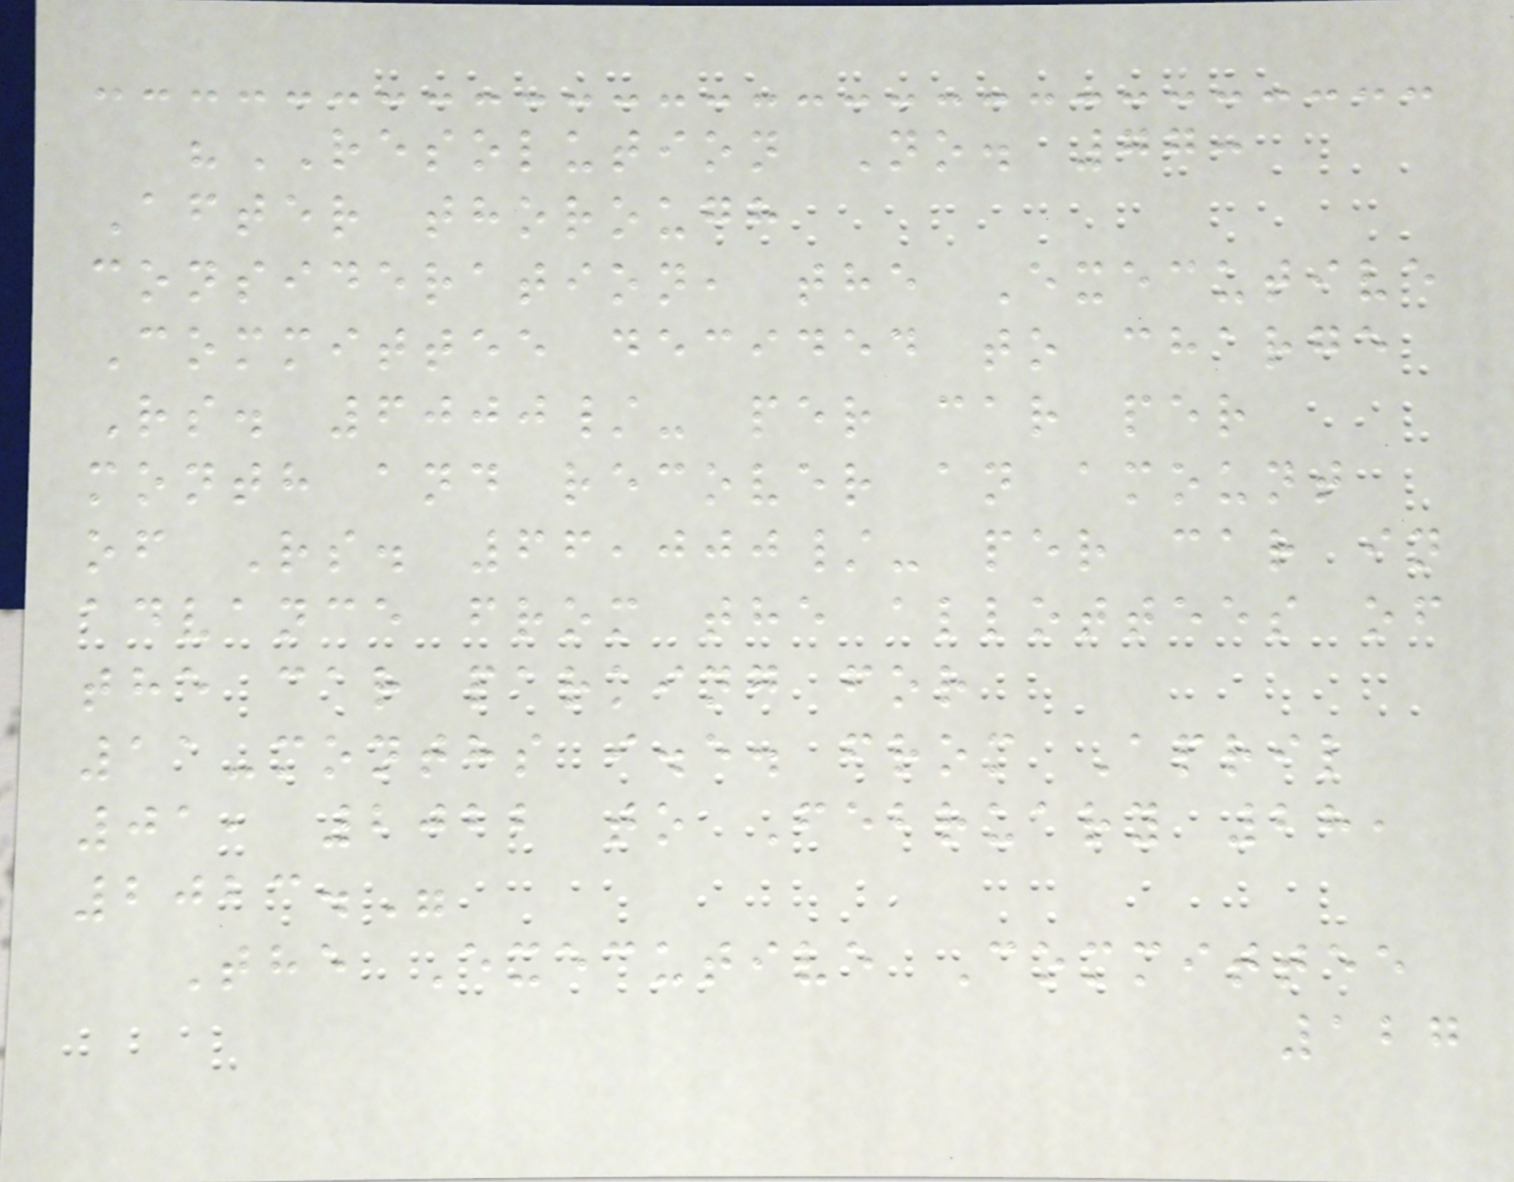"RESOLUTION No. 77:
After thorough
consideration, the Executive
Committee decided to charge
Rs. 6000/- per car per
month and recover an amount
of Rs. 66,000/- per car in
advance from the allottees of
the car parking for
11-months i.e. from April
01, 2022 to February 28,
2023."
The Executive Committee
127
